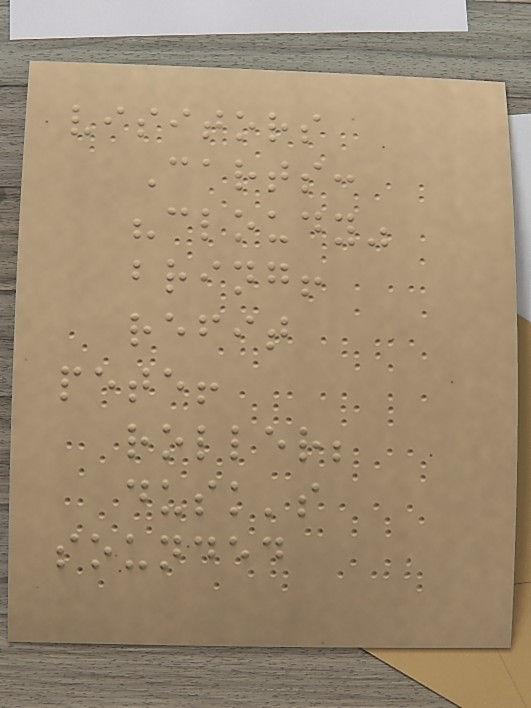visitors
Carts:
"cloudy"
bring!
refit
pete!
roller;
dusk's
sounded
